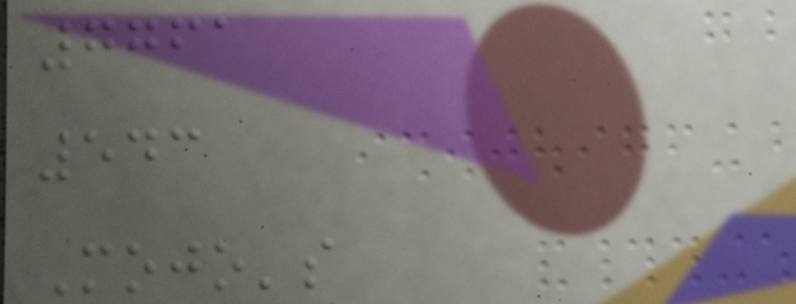7761
543
Mojo's
